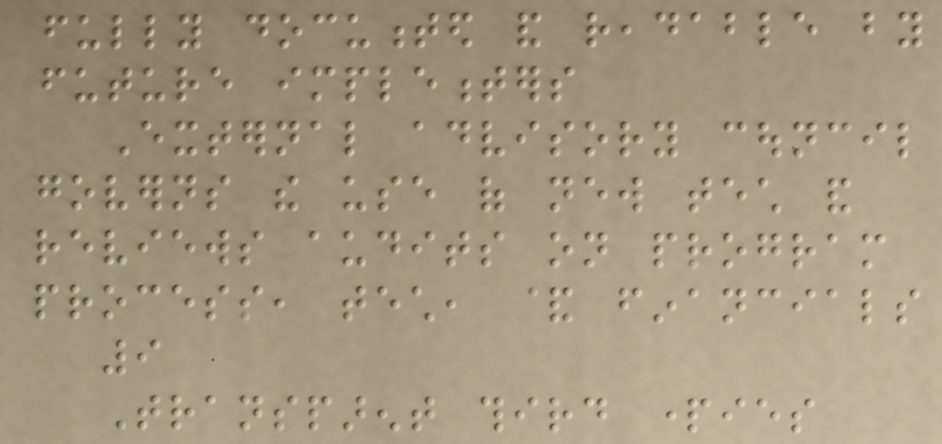fully documented and readable by
future implementers
External advisory council
governs the use of new tech and
reviews audits on program
process, tech, & financials
9
Transparent third parties
